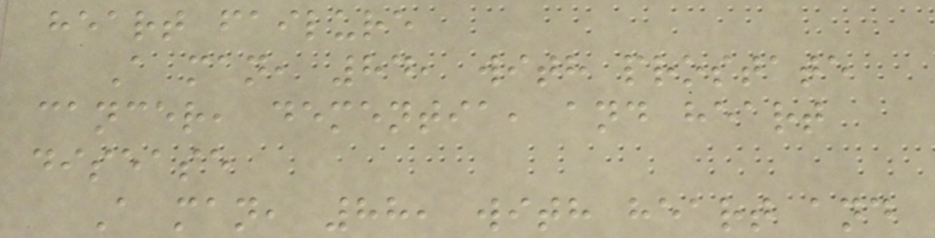heart failure
A man, 84, with prostate
cancer, dementia, and heart
disease
A man, 88, with heart and
